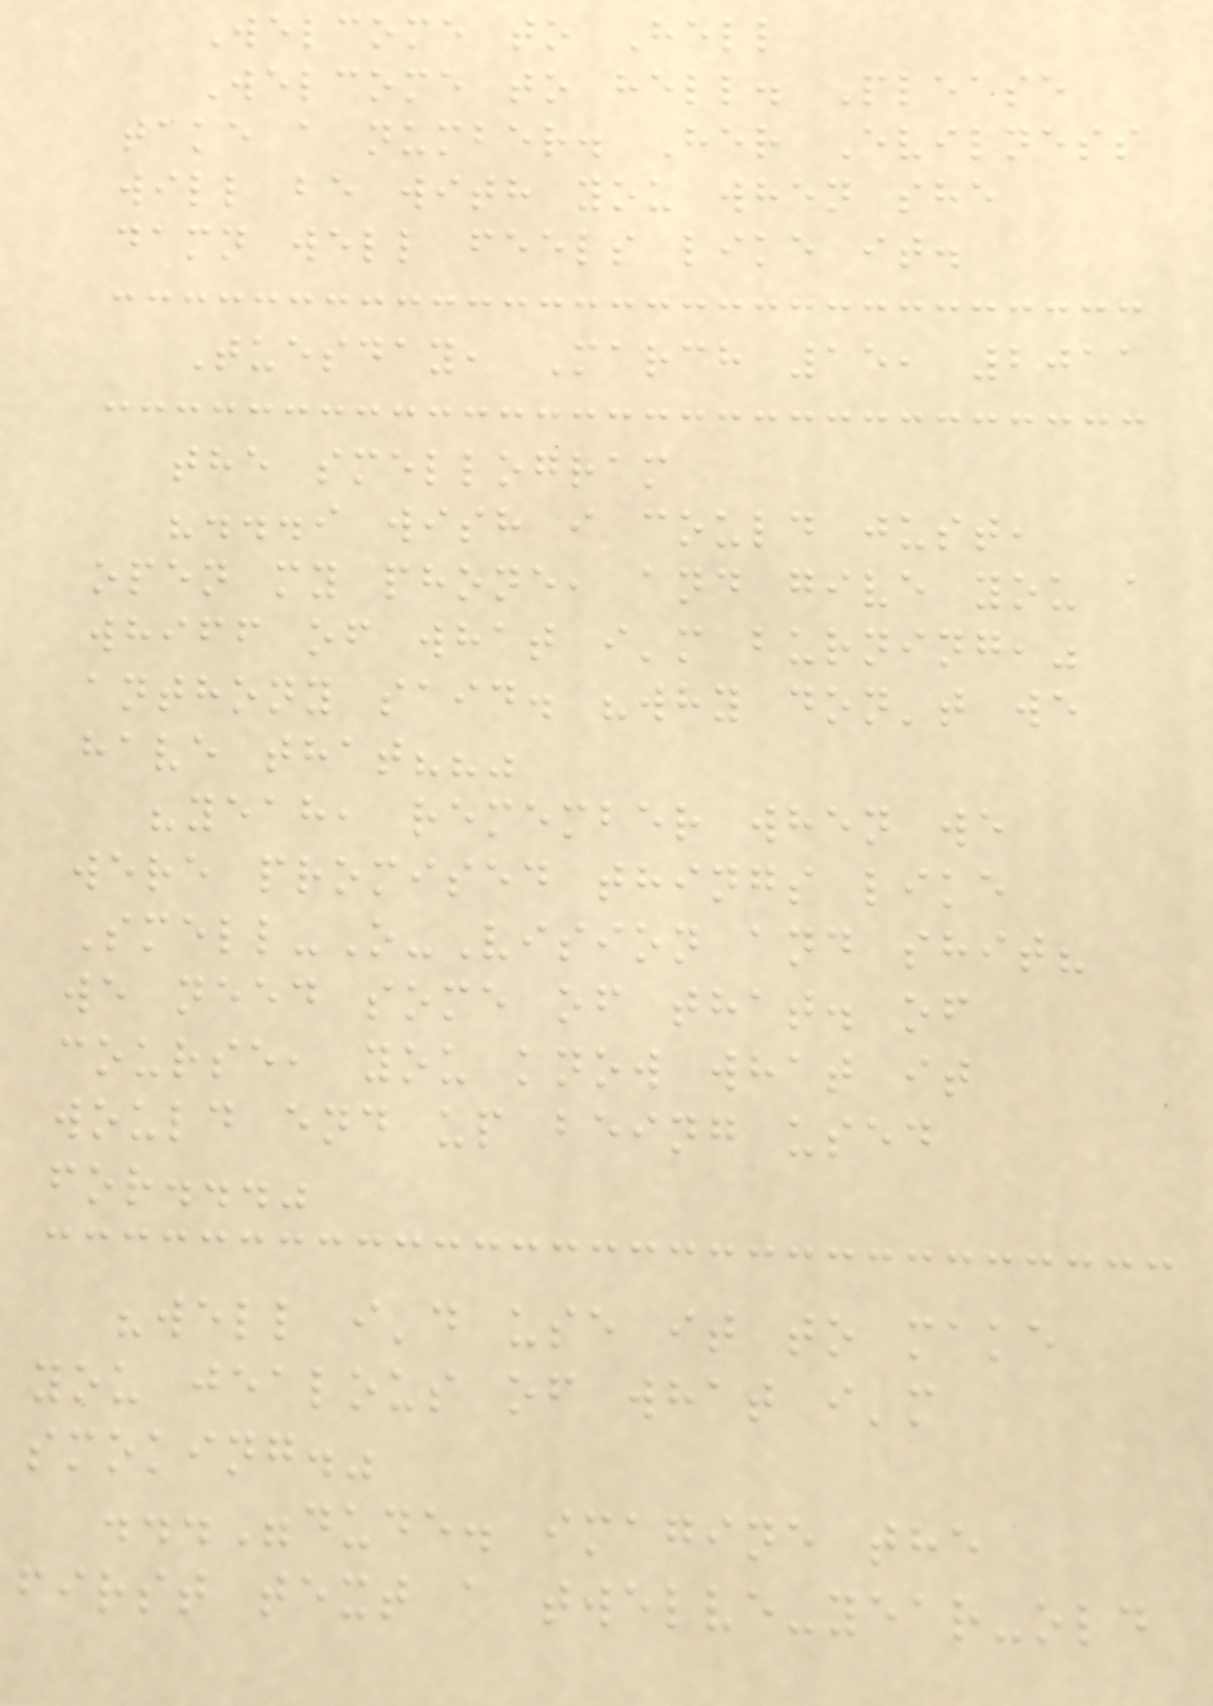Welcome to Hell
Welcome to hell. Please
take a number. Her Evilness
will be with you when she
damn well feels like it.
Tuesday, March 15, 2011
the smellogram
"...i wish i could just,
open my phone, and give you a
whiff of what i'm burning,"
anthony said. "why don't we
have that??"
"yeah, remember when we
were promised things like
Smell-O-Vision and shit?
we need some of that. of
course, you know what it
would end up being used
for..."
"well i'd use it to make
you jealous of what i'm
smoking."
..."dude. imagine the
first text a twelve-year-old
